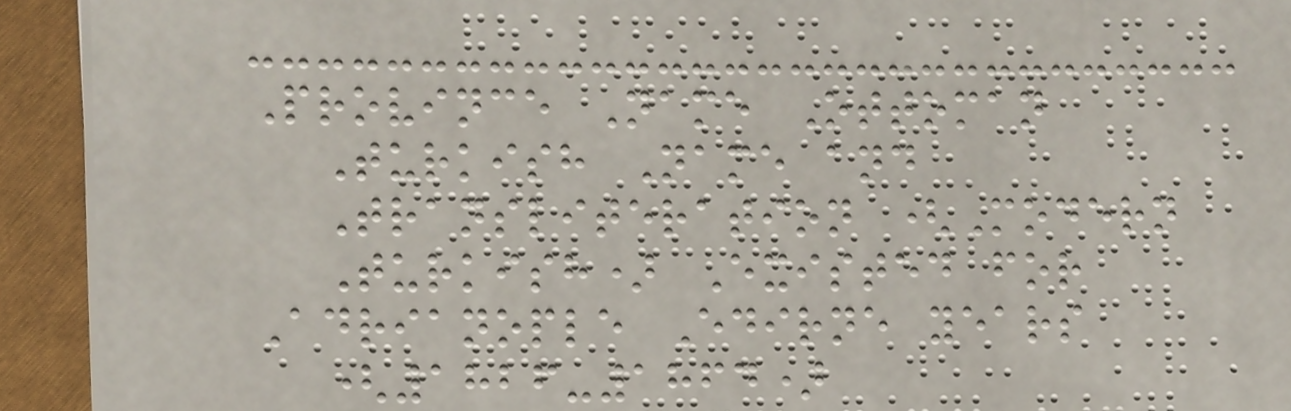Province Name Ottoman
Turkish Name and
Transliteration (Modern
Turkish) Existed for
Adrianople Edirne years
(1826-1864)
